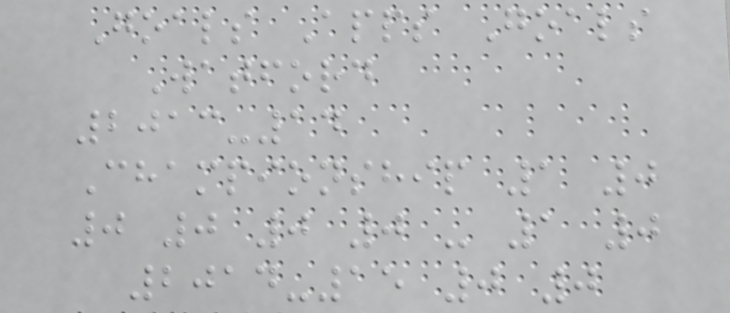Goals Apps Goals
Watford
2013-14
Championship 1 0
0 0 0 0 - 1 0
2014-15 0 0
